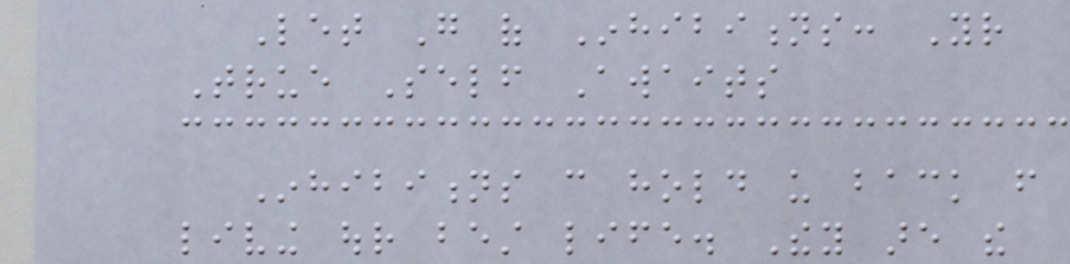Let Go of Inhibitions: Your
True Self Awaits
Inhibitions can hold us back from
living our best life. They are the
